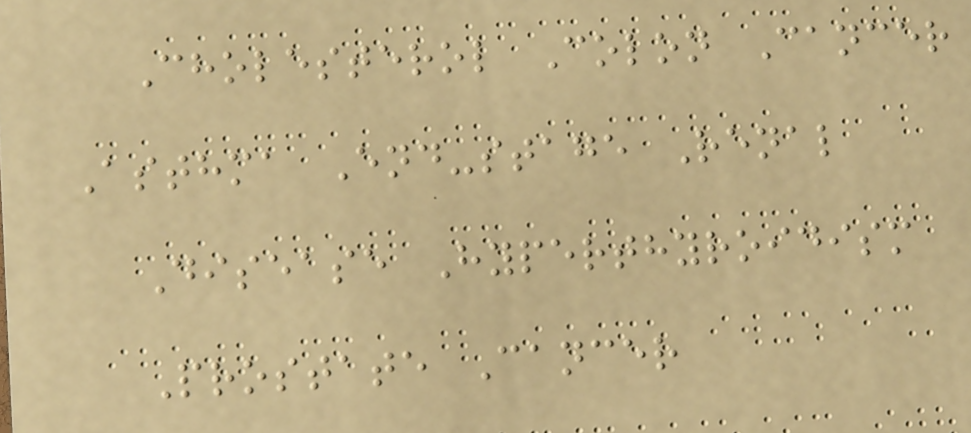Cholesterol Colon Cancer
Asthma End-stage Renal
Disease Hyperthyroidism
Prostate Cancer
